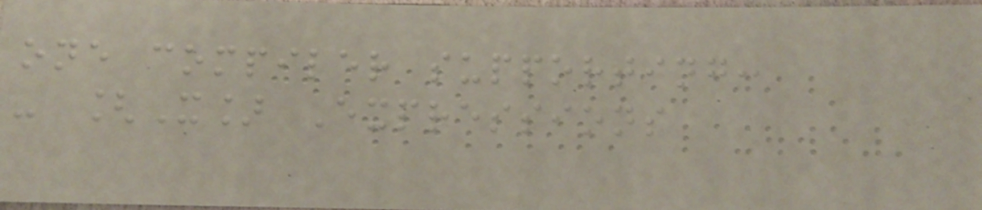one compiler supporting:
- [X] Expressions
